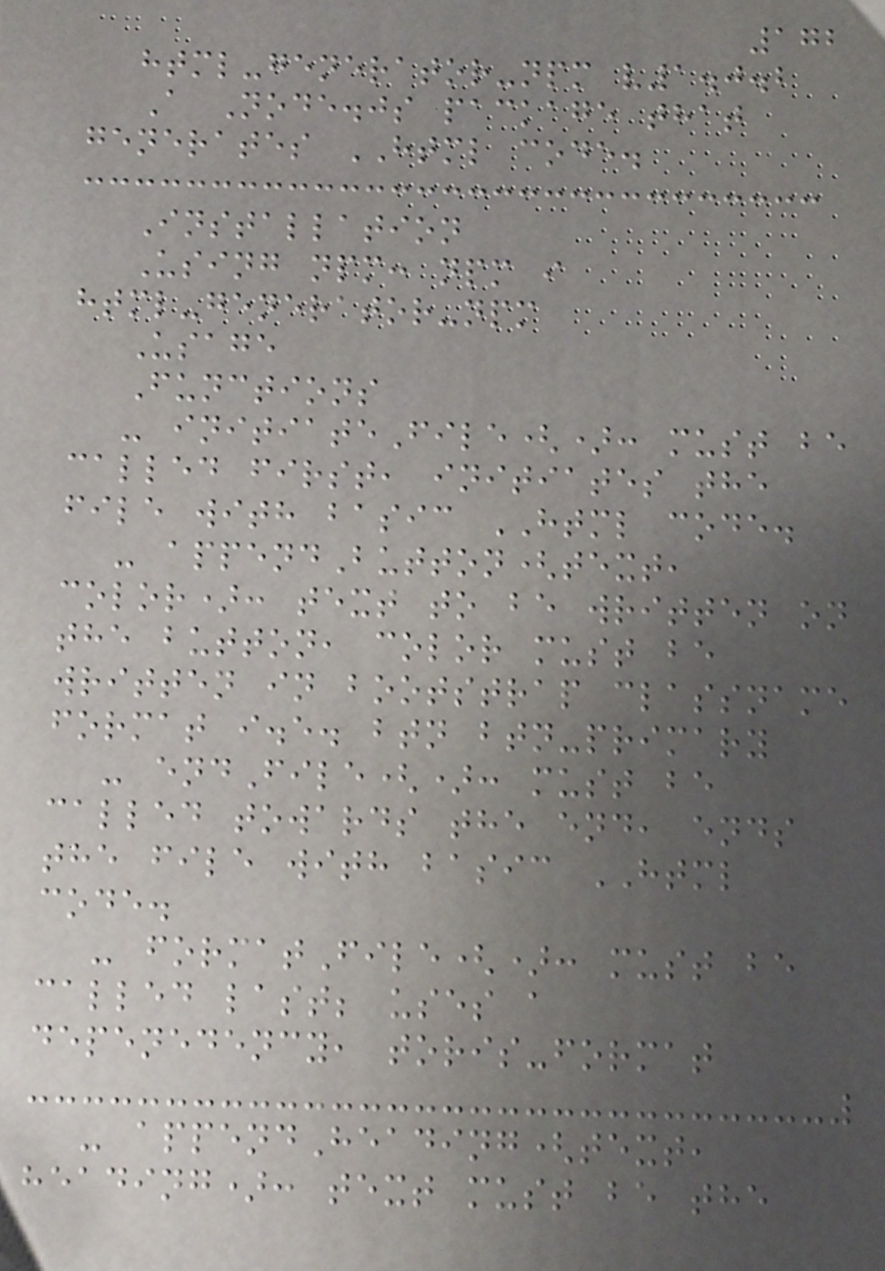172
html-generator-npm v1.0.2
A Node.js package that
generates HTML code.
Installation
Using npm: npm i
html-generator-npm
Usage
Functions
- initiateFile(): must be
called first, initiates the
file with basic HTML code.
- appendButton(text,
color): text to be written on
the button, color must be
written in bootstrap classname
format i.e. btn btn-primary
- endFile(): must be
called towards the end, ends
the file with basic HTML
code.
- formatFile(): must be
called last; uses a
depenedency, toris-format
- appendHeading(text,
heading): text must be the
